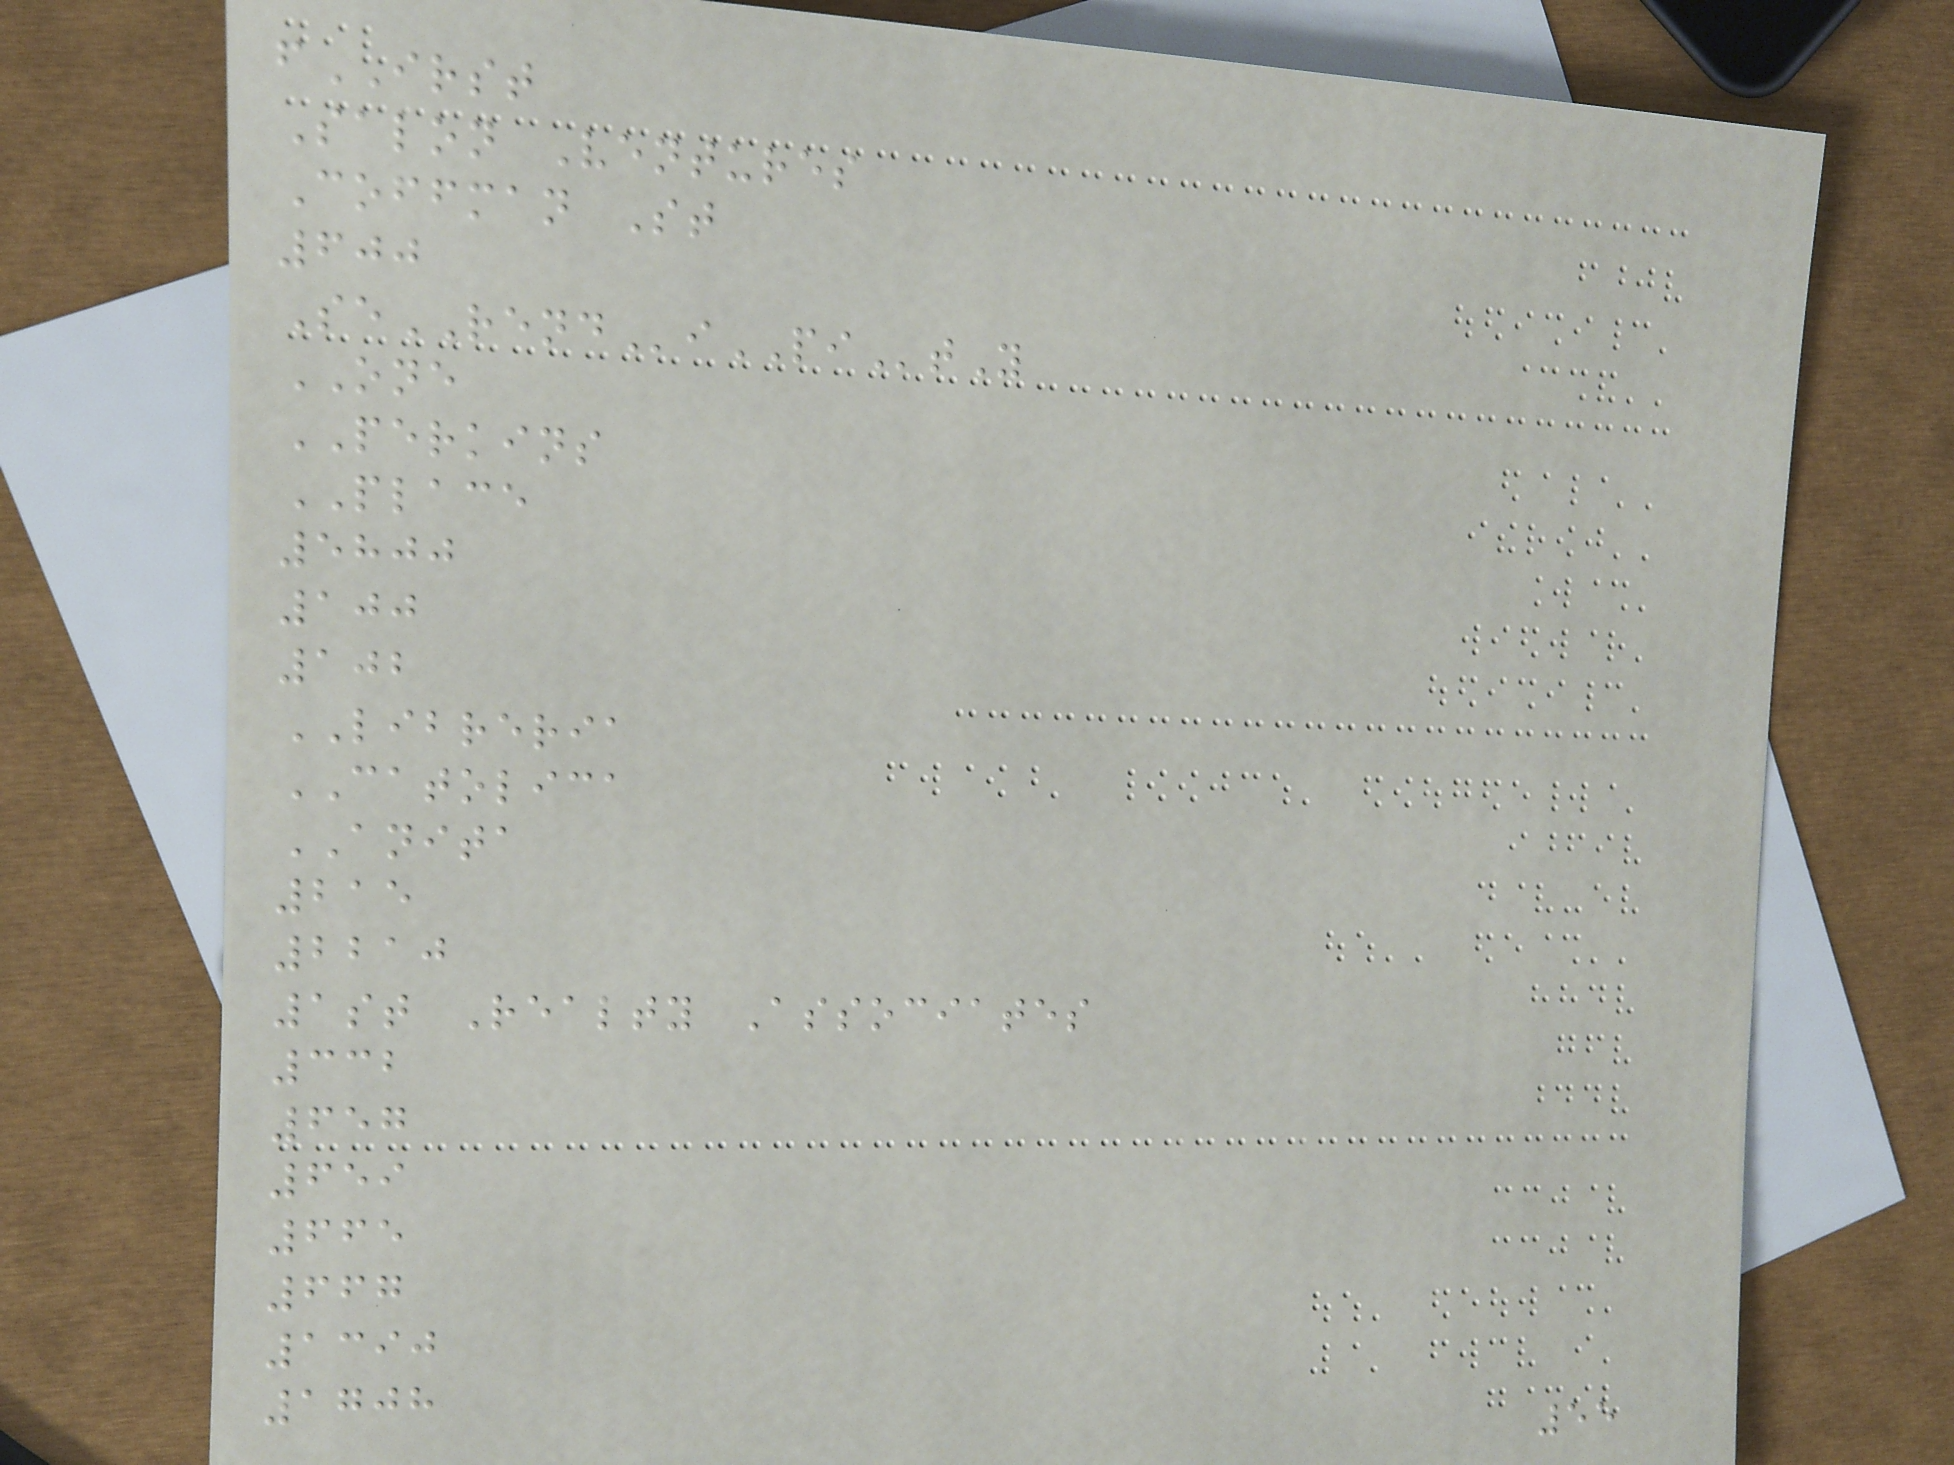fIRST
Salon Ventures
Coffman St
600
SeRENDiPItY
ONE
PERKINS
PLACE
5800
100
102
LIBRERIA
CATOLICA
ANITA
215
2210
1st Realty Associates
332
657
659
665
667
1390
1708
55
